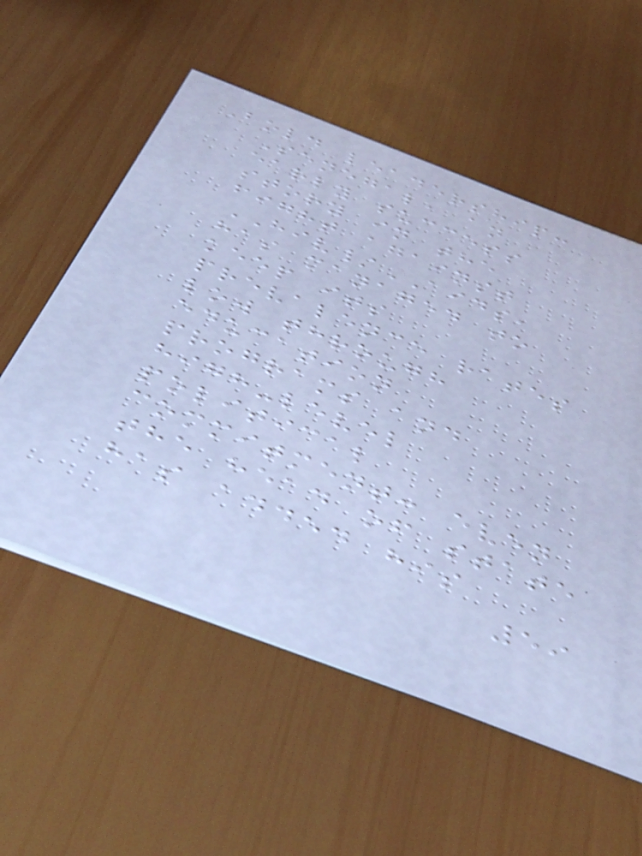Bold leadership:
Senegal, an
early success
story in the
fight against
HIV/AIDS,
has managed to
keep its
prevalence rates
low through
education
programs and
high-level
political
commitment: even
the head of state
has added his
59
